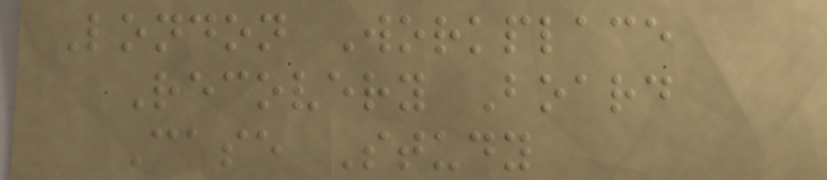London Workplace
Recovery Board
Case Study
